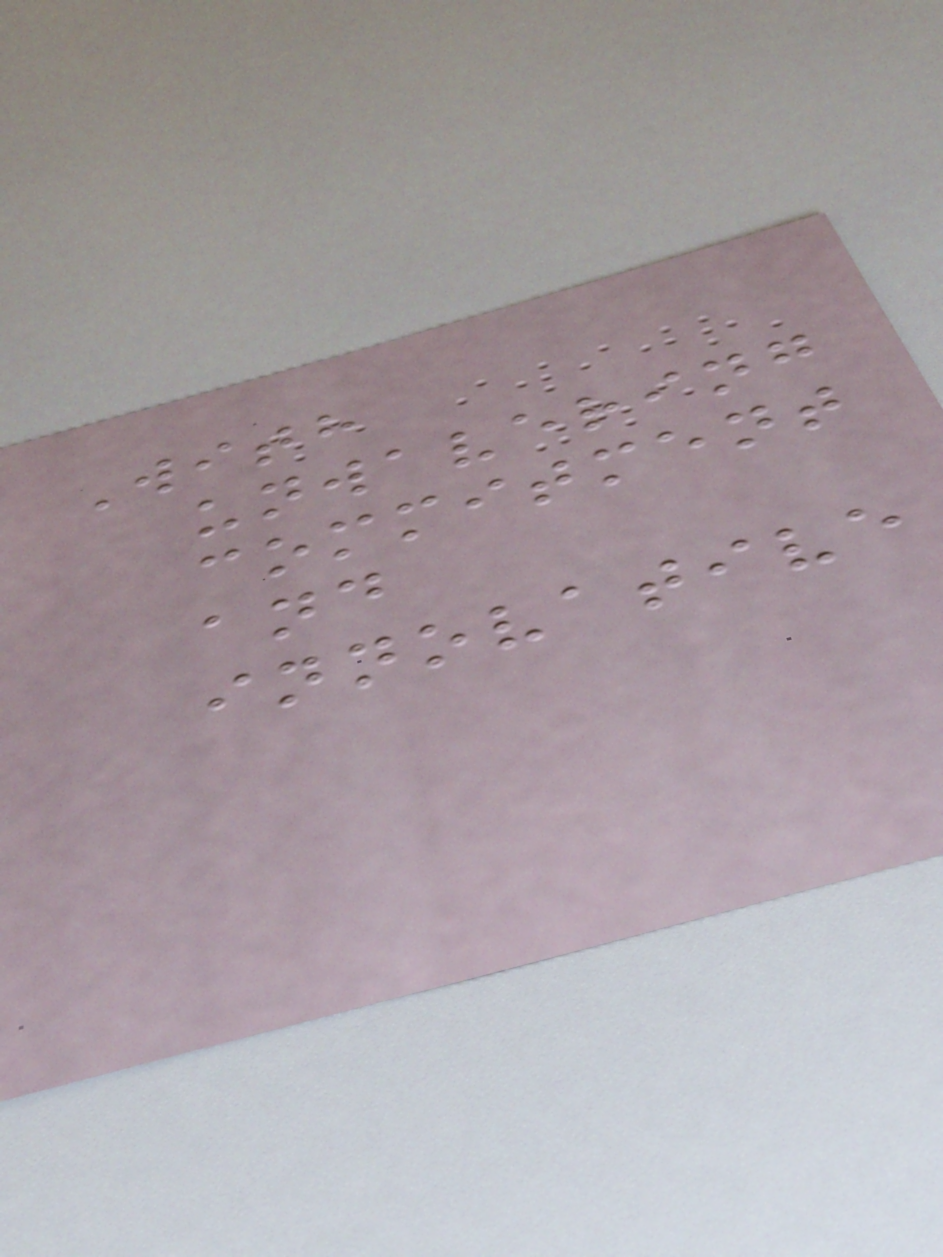With
unwavering
commitment
and
innovative
